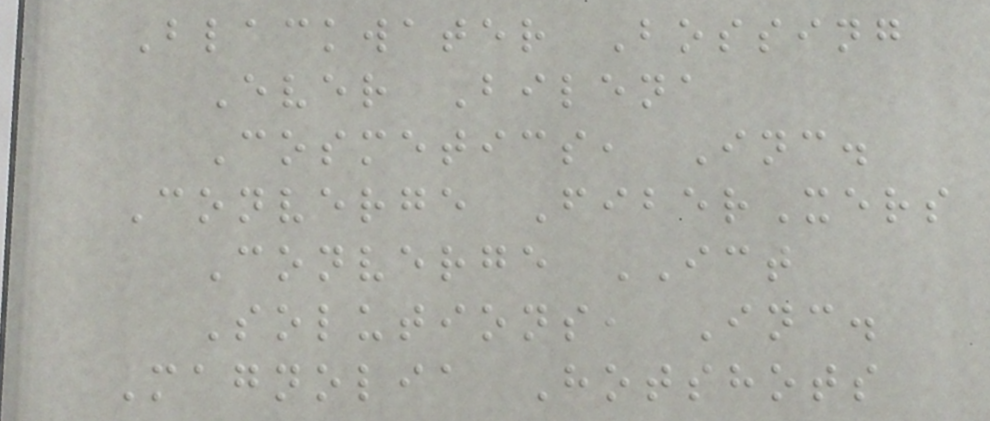Blackwater Bossing
Ever Bilena
Cosmetics, Inc.
Converge FiberXers
Converge ICT
Solutions, Inc.
Magnolia Hotshots
